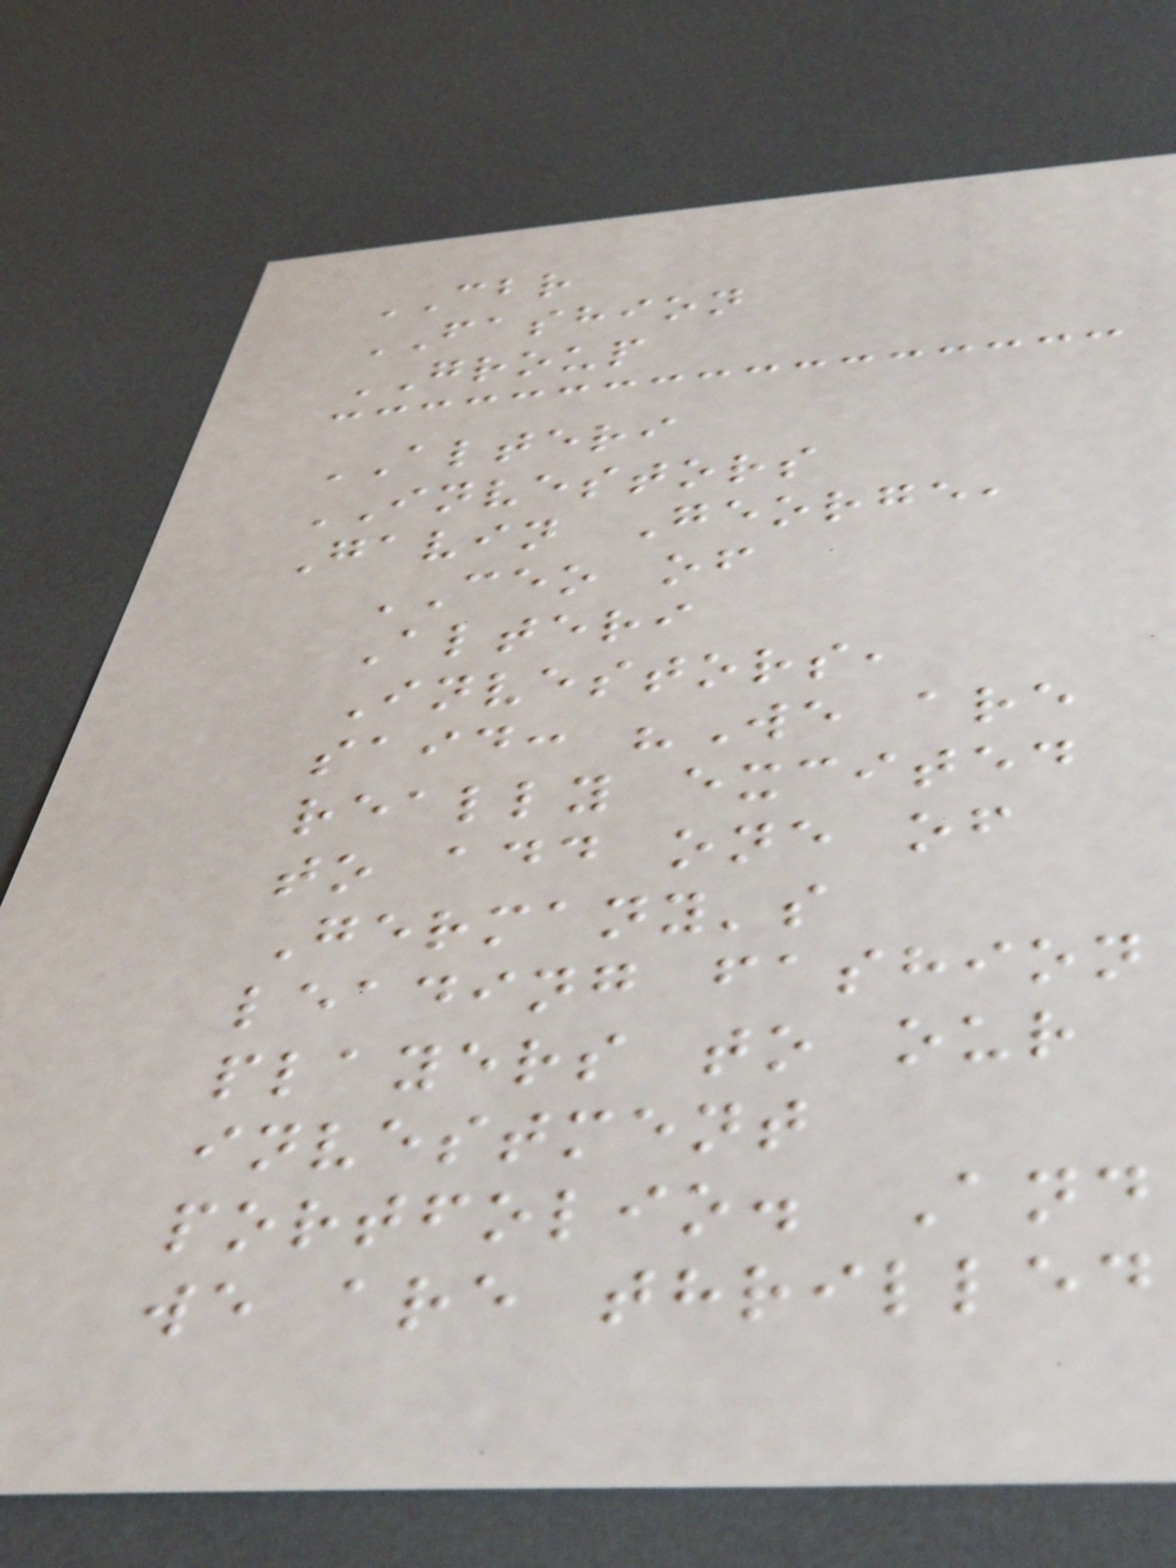CBR
FASHION
GROUP
ALTERI
INVESTORS
Gavin George,
CEO of
Alteri
Investors,
said: "We are
really excited
to add one of
Germany's
leading fashion
players to our
investment
portfolio. And
we are thrilled
